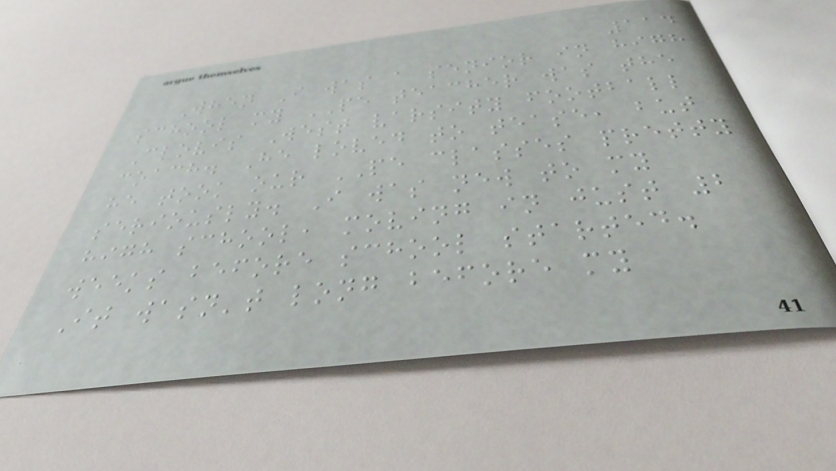114
When I was a senior in high
school my PE teacher was the
Clovis West varsity football
coach. He loved to tease, but
he took our PE classes pretty
seriously. I was new to my
high school, moving in just 2
weeks before school started.
It wasn't long before my
